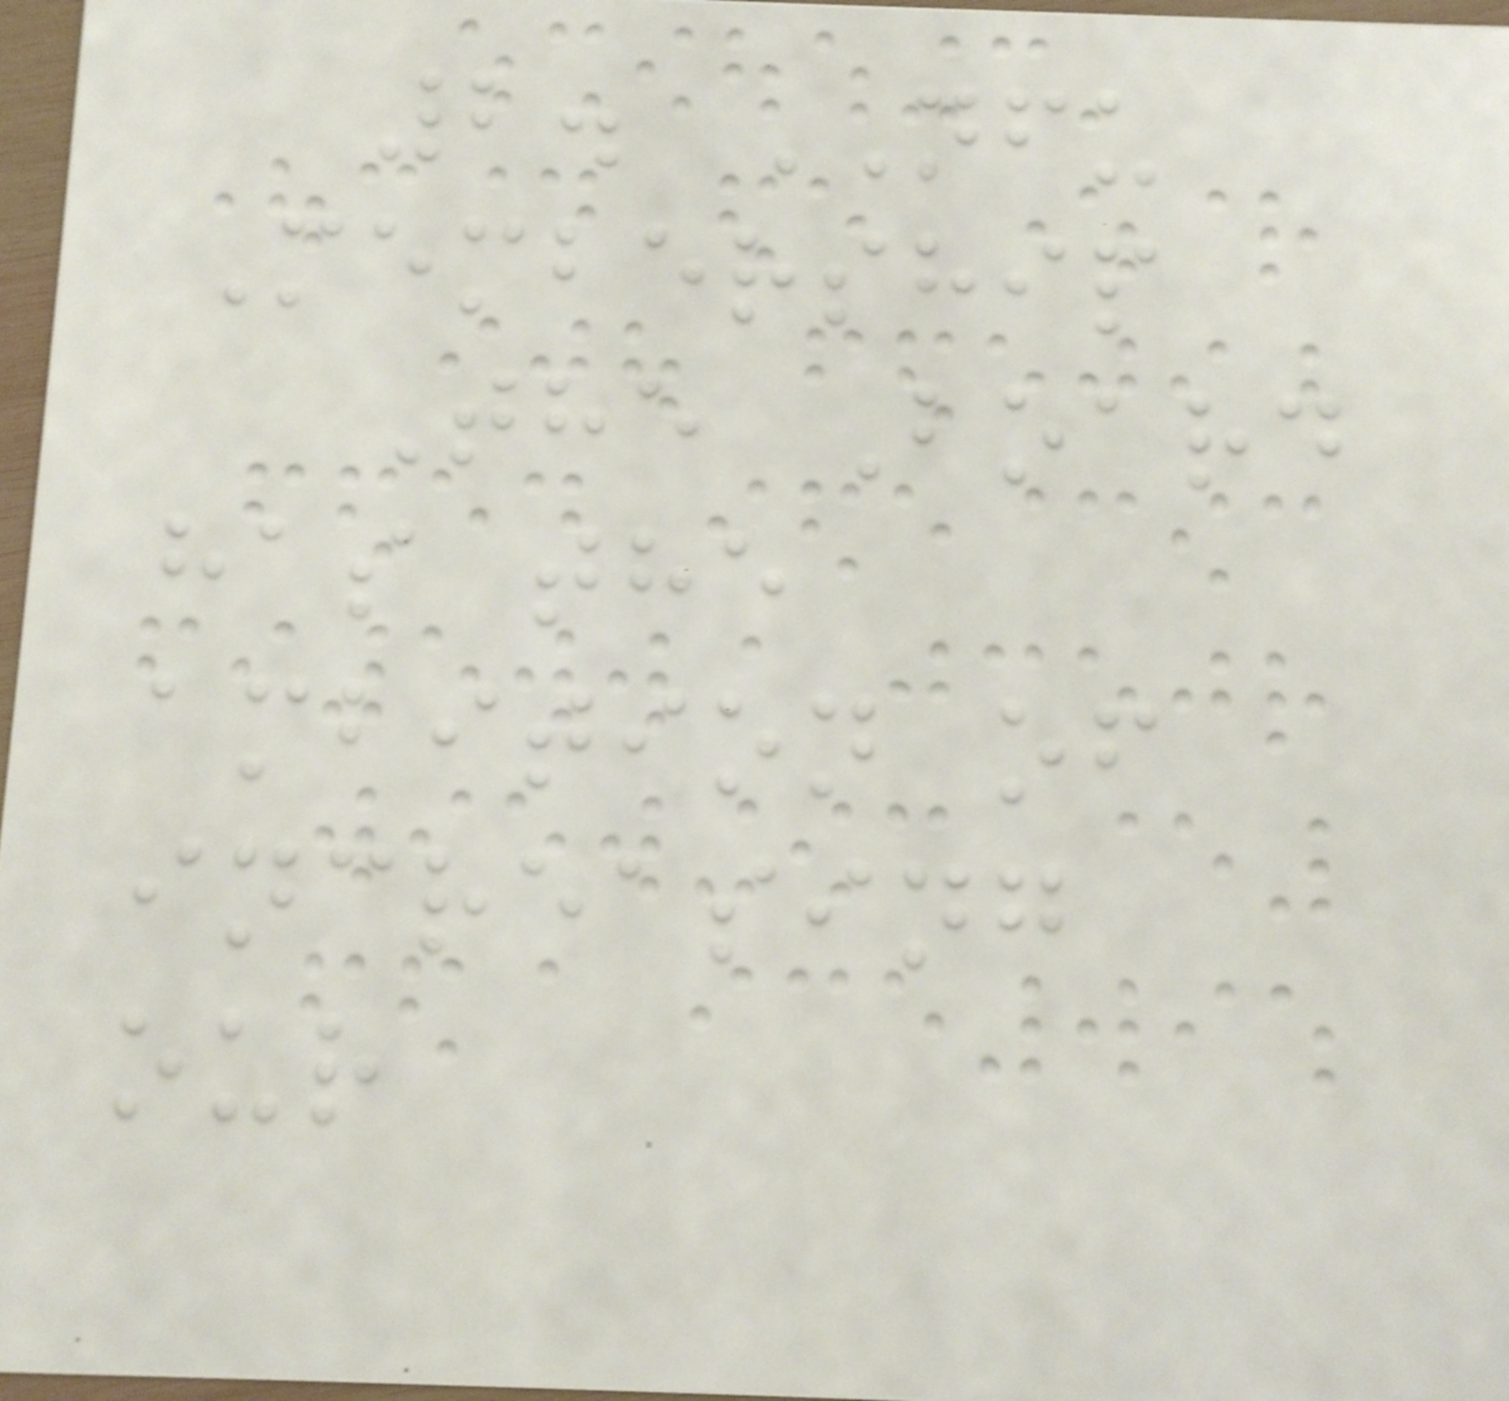2. NFU
Membership
The Board
has the
ambition of
increasing
our
